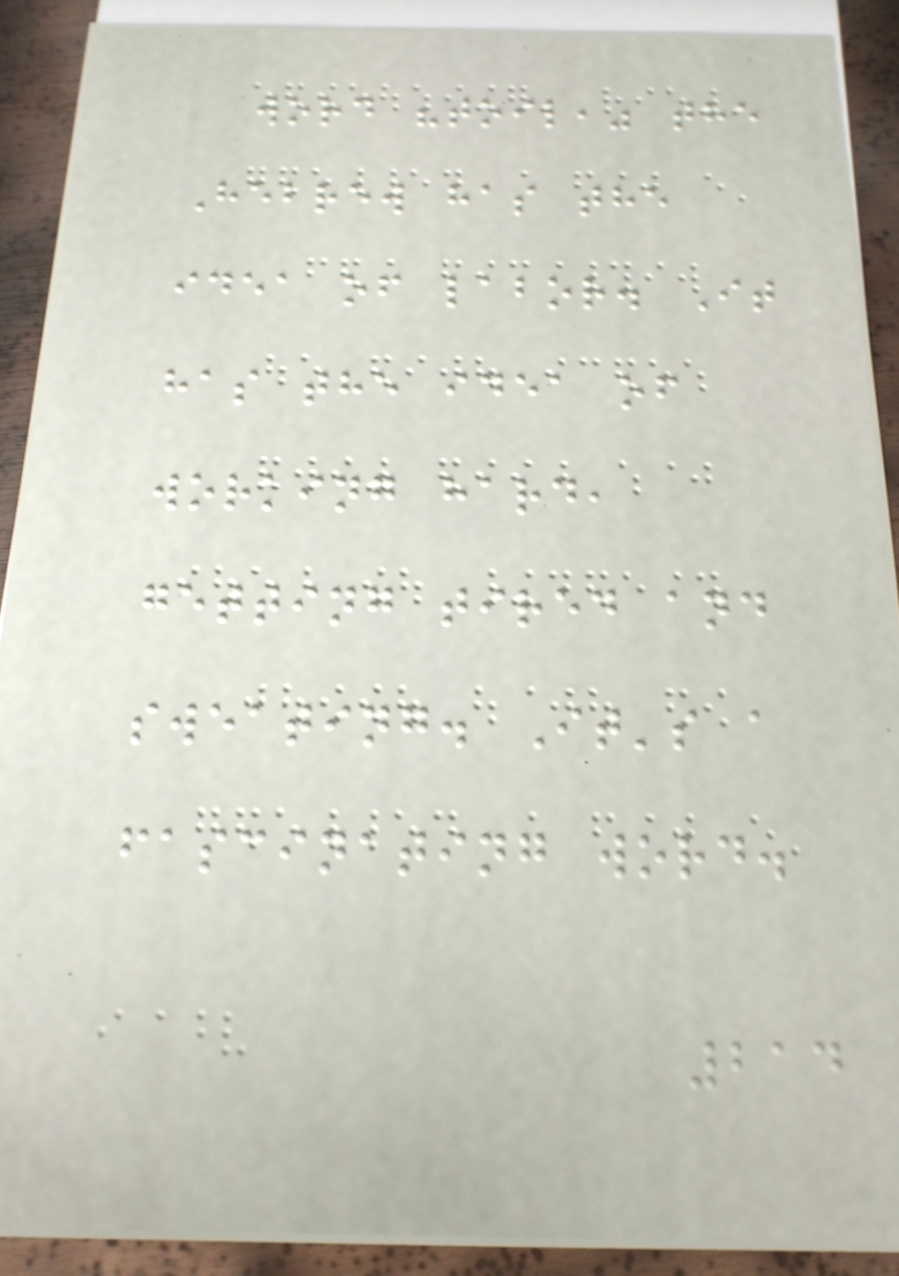word "toil," the
Hebrew has the
idea of labor. It
has the idea of
working hard,
getting tired and
sweating. It's a
fascinating word.
214
